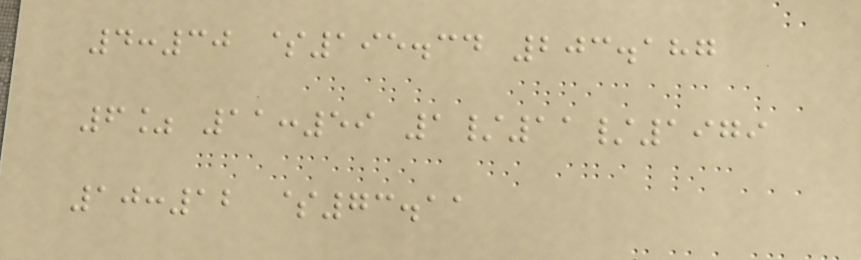4:30 $195.34 203.187
6% 11:59 1/11/1979
10:12 $73.11
